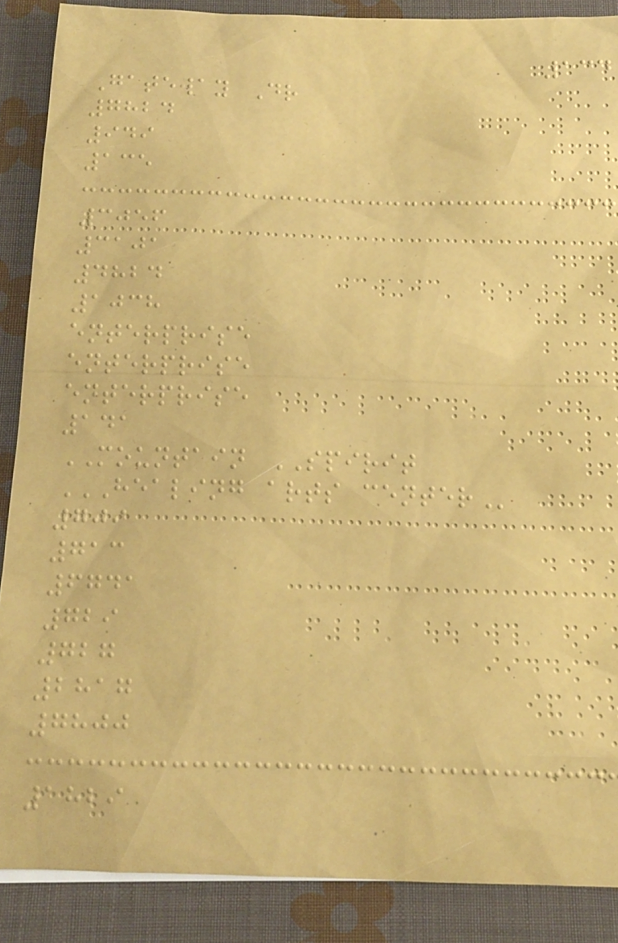134
Gateway Dr
7824
949
135
3056
3101
4824
1038
enterprise
enterprise
enterprise
141
MOUNTAIN SPIRIT
HEALING ARTS CENTER
709
713
6741
729
727
2817
7800
1829
